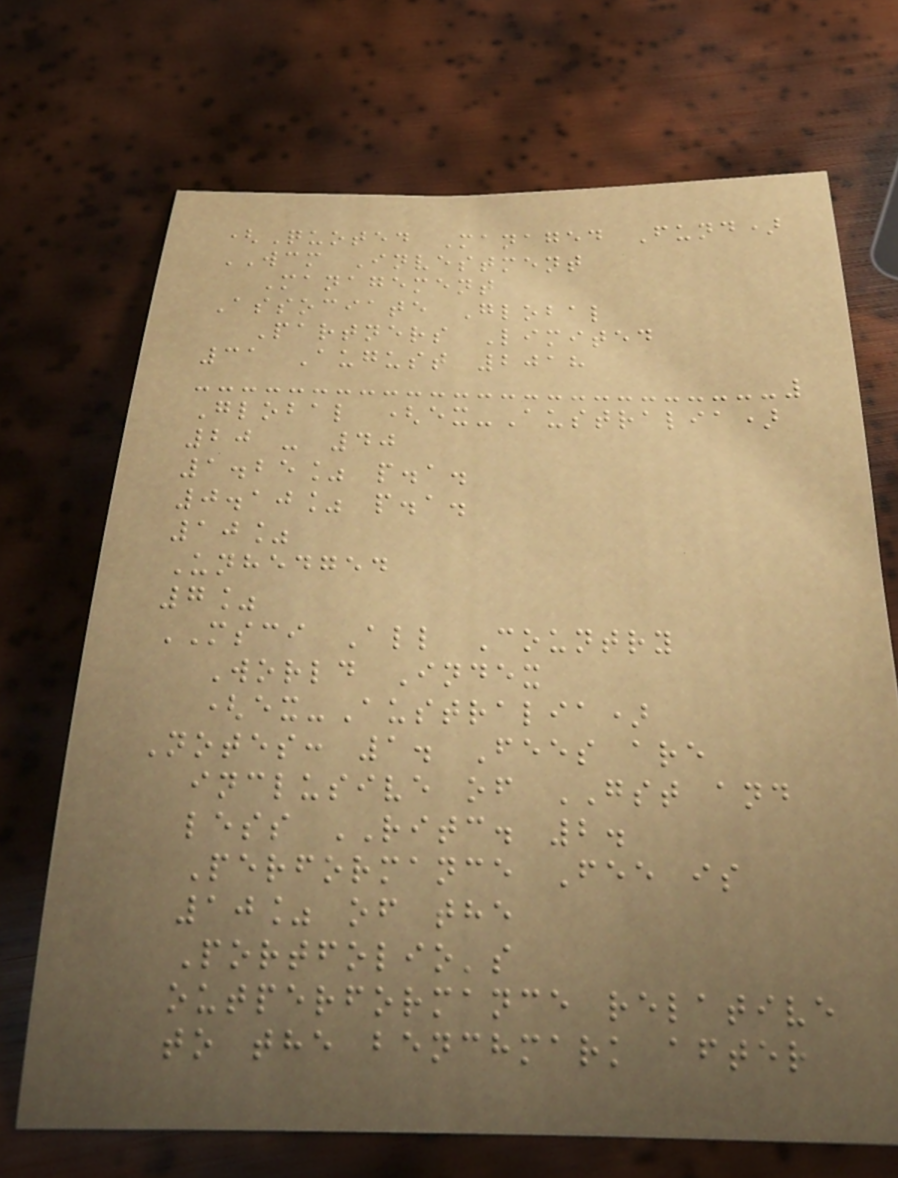(Quoted Managed Fund)
WCM Investment
Management
Associate Global
Partners Limited
31 August 2018
Global (ex-Australia)
20 - 40
1.25% p.a.
0.10% p.a.
10%
Unhedged
7%
MSCI All Country
World Index
(ex-Australia)
Notes: 1. Fees are
inclusive of GST and
less RITC. 2.
Performance Fee is
10% of the
Portfolio's
outperformance relative
to the benchmark after
